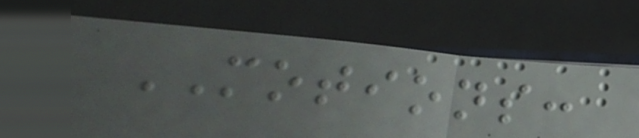MOTIONS:
